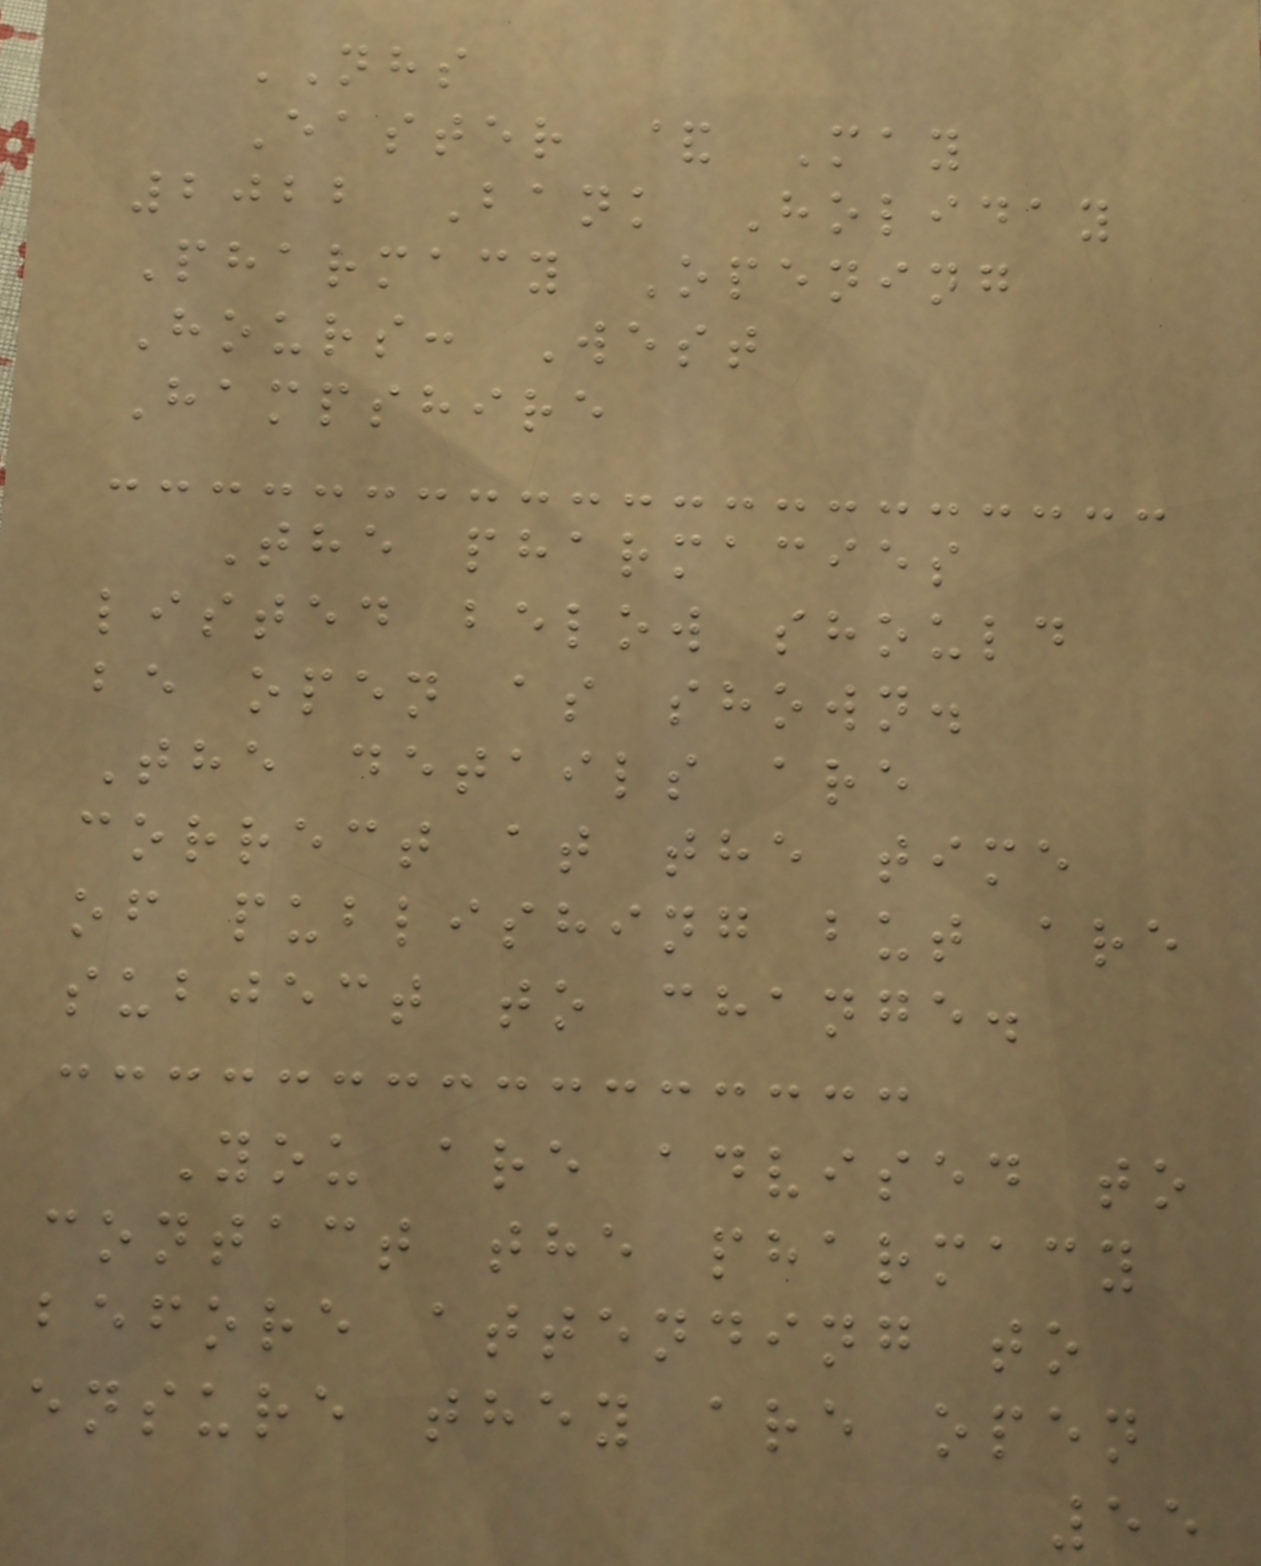NHS
Easter & May
2022 Bank Holiday
Pharmacy Opening
Hours: West
Hampshire
The pharmacies
listed below should
be open as shown.
The details are
correct at the time
of publishing but are
subject to change.
You are advised to
contact the pharmacy
before attending to
ensure they are open
55
